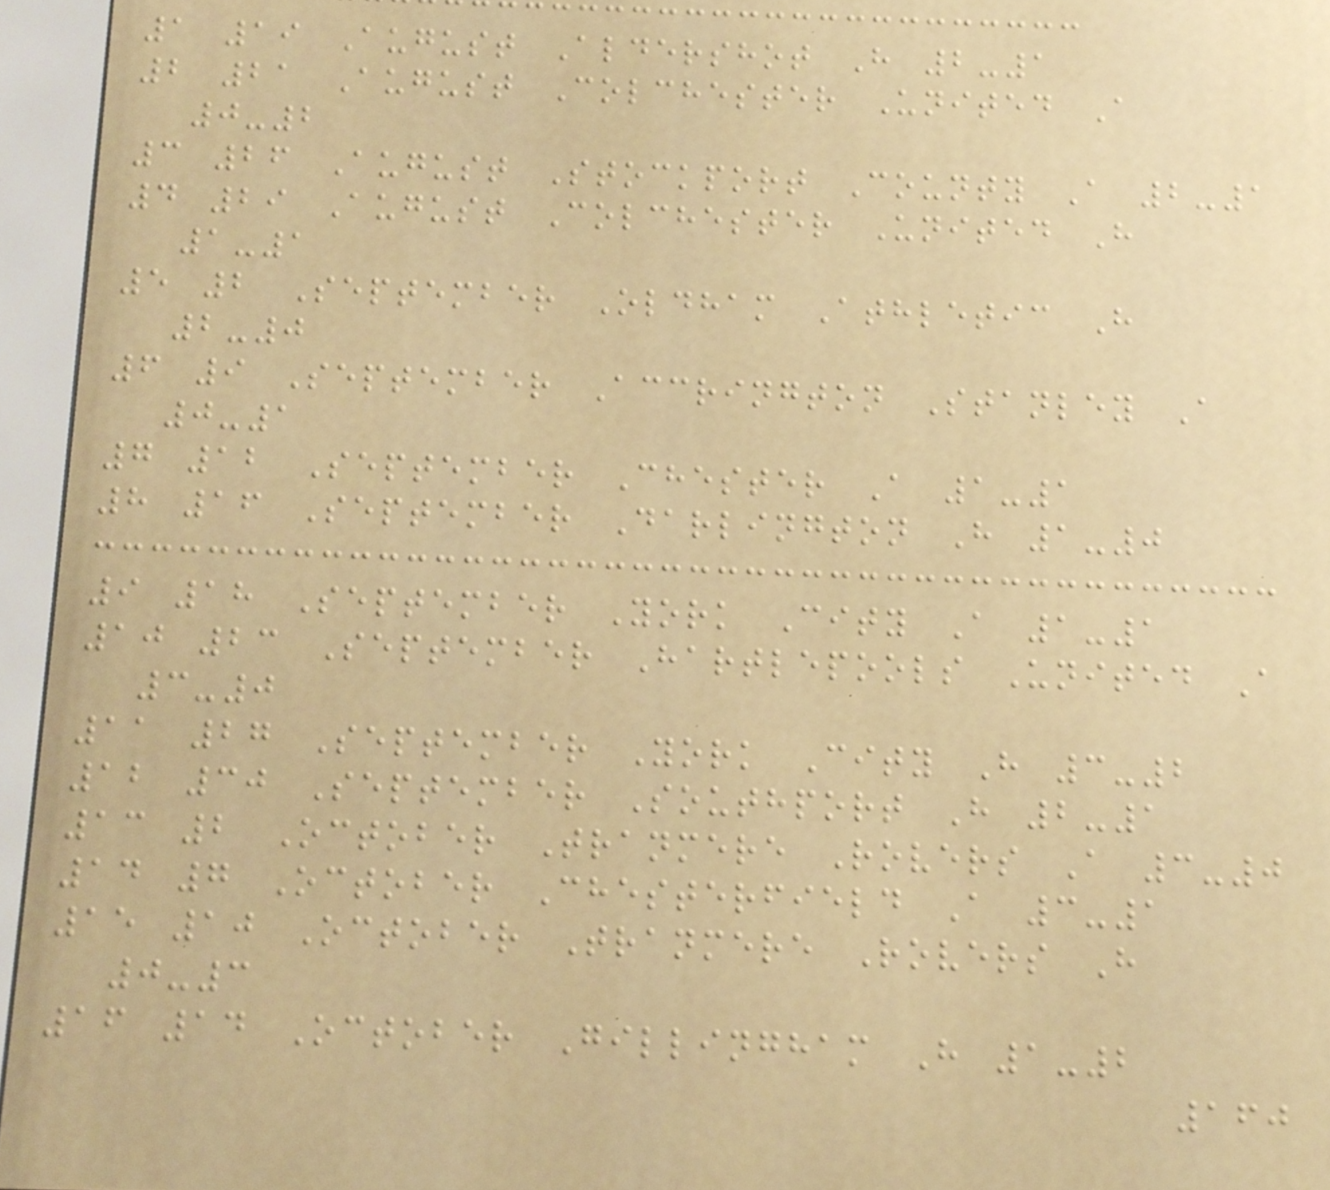1 19 August Aldershot H 2-1
2 21 August Colchester United A
0-2
3 26 August Stockport County A 2-1
4 29 August Colchester United H
1-1
5 2 September Oldham Athletic H
2-0
6 9 September Accrington Stanley A
0-1
7 12 September Chester A 1-1
8 16 September Darlington H 1-0
9 18 September York City A 1-1
10 23 September Hartlepools United A
3-0
11 27 September York City H 3-2
12 30 September Southport H 2-1
13 2 October Tranmere Rovers A 3-0
14 7 October Chesterfield A 3-1
15 10 October Tranmere Rovers H
0-3
16 14 October Gillingham H 1-2
160
